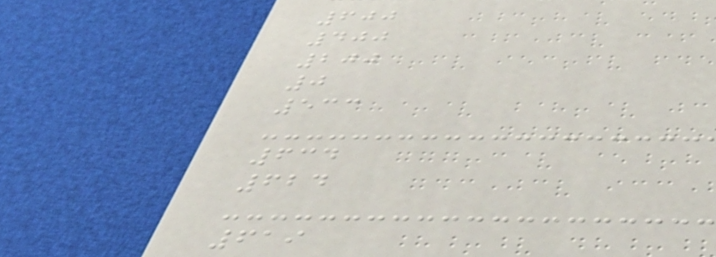600
400
200
0
533
634
624
619
